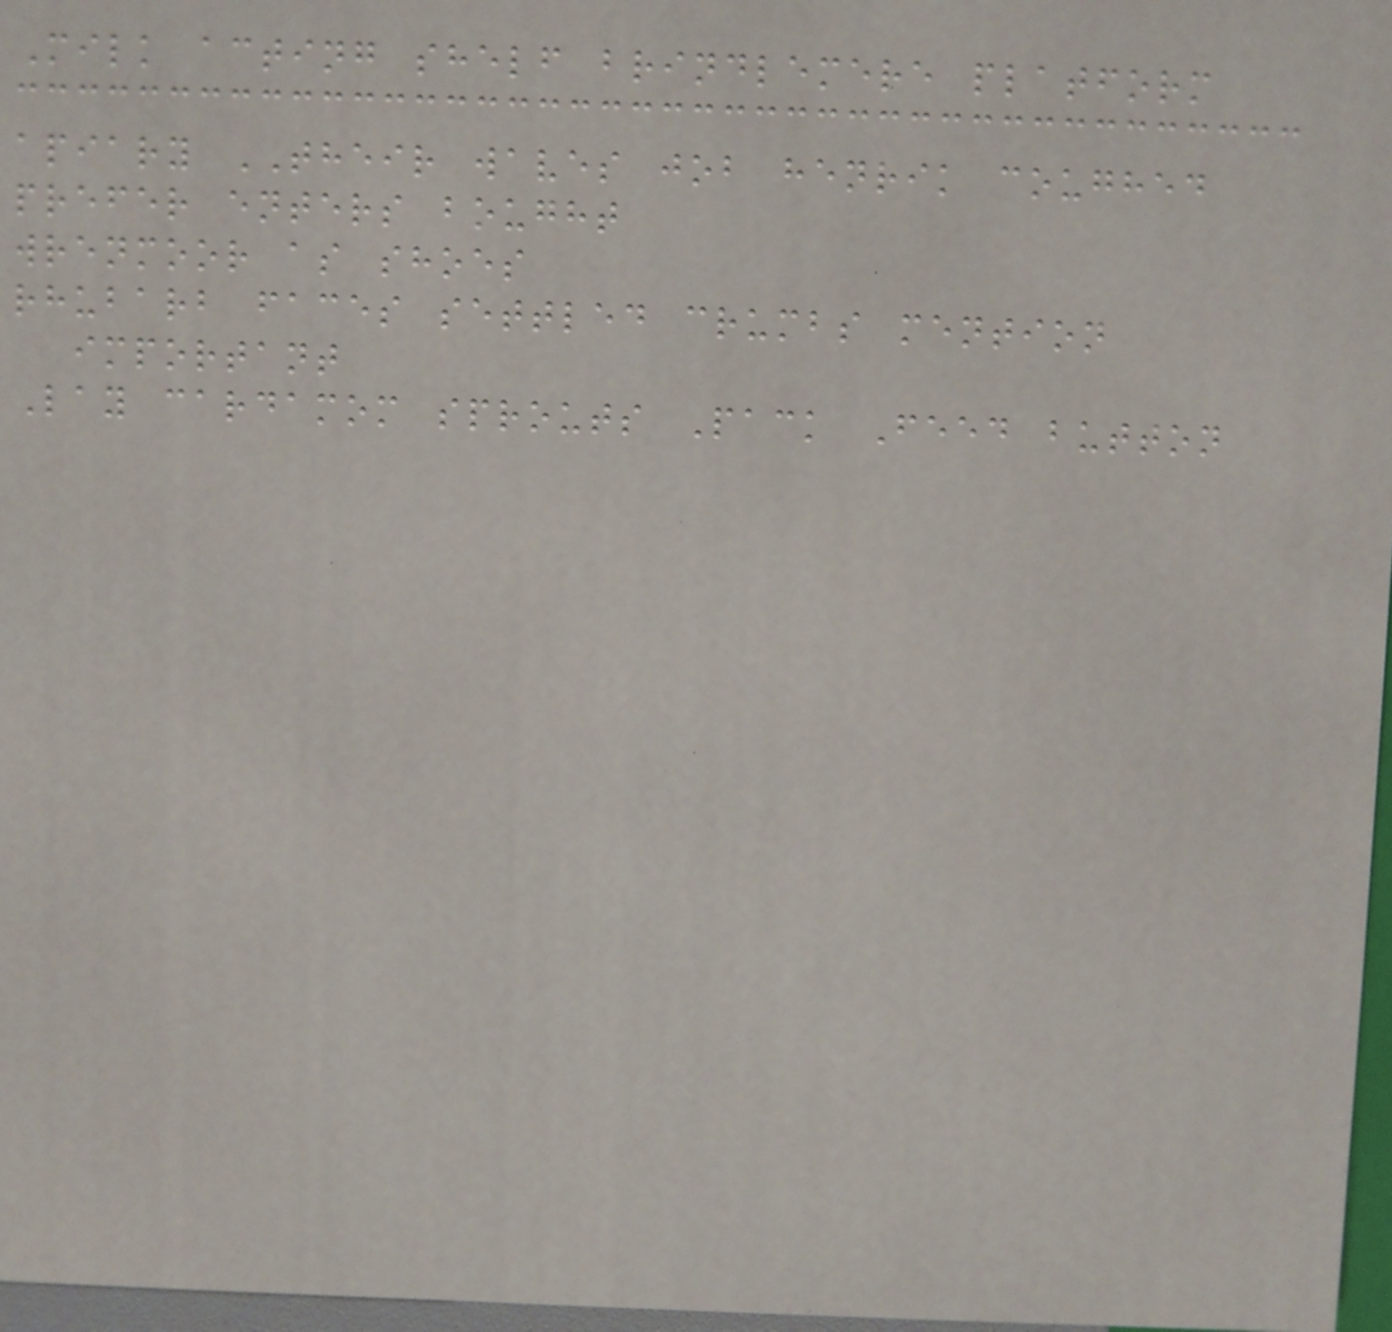Milk acting shelf brindlemere platform
apiary THEIR waves job henrik coughed
prefer enters bought
wrenmoor as shoes
rhubarb faces settled crumbs mention
important
Lay cardamom sprouts Pack Feed button
